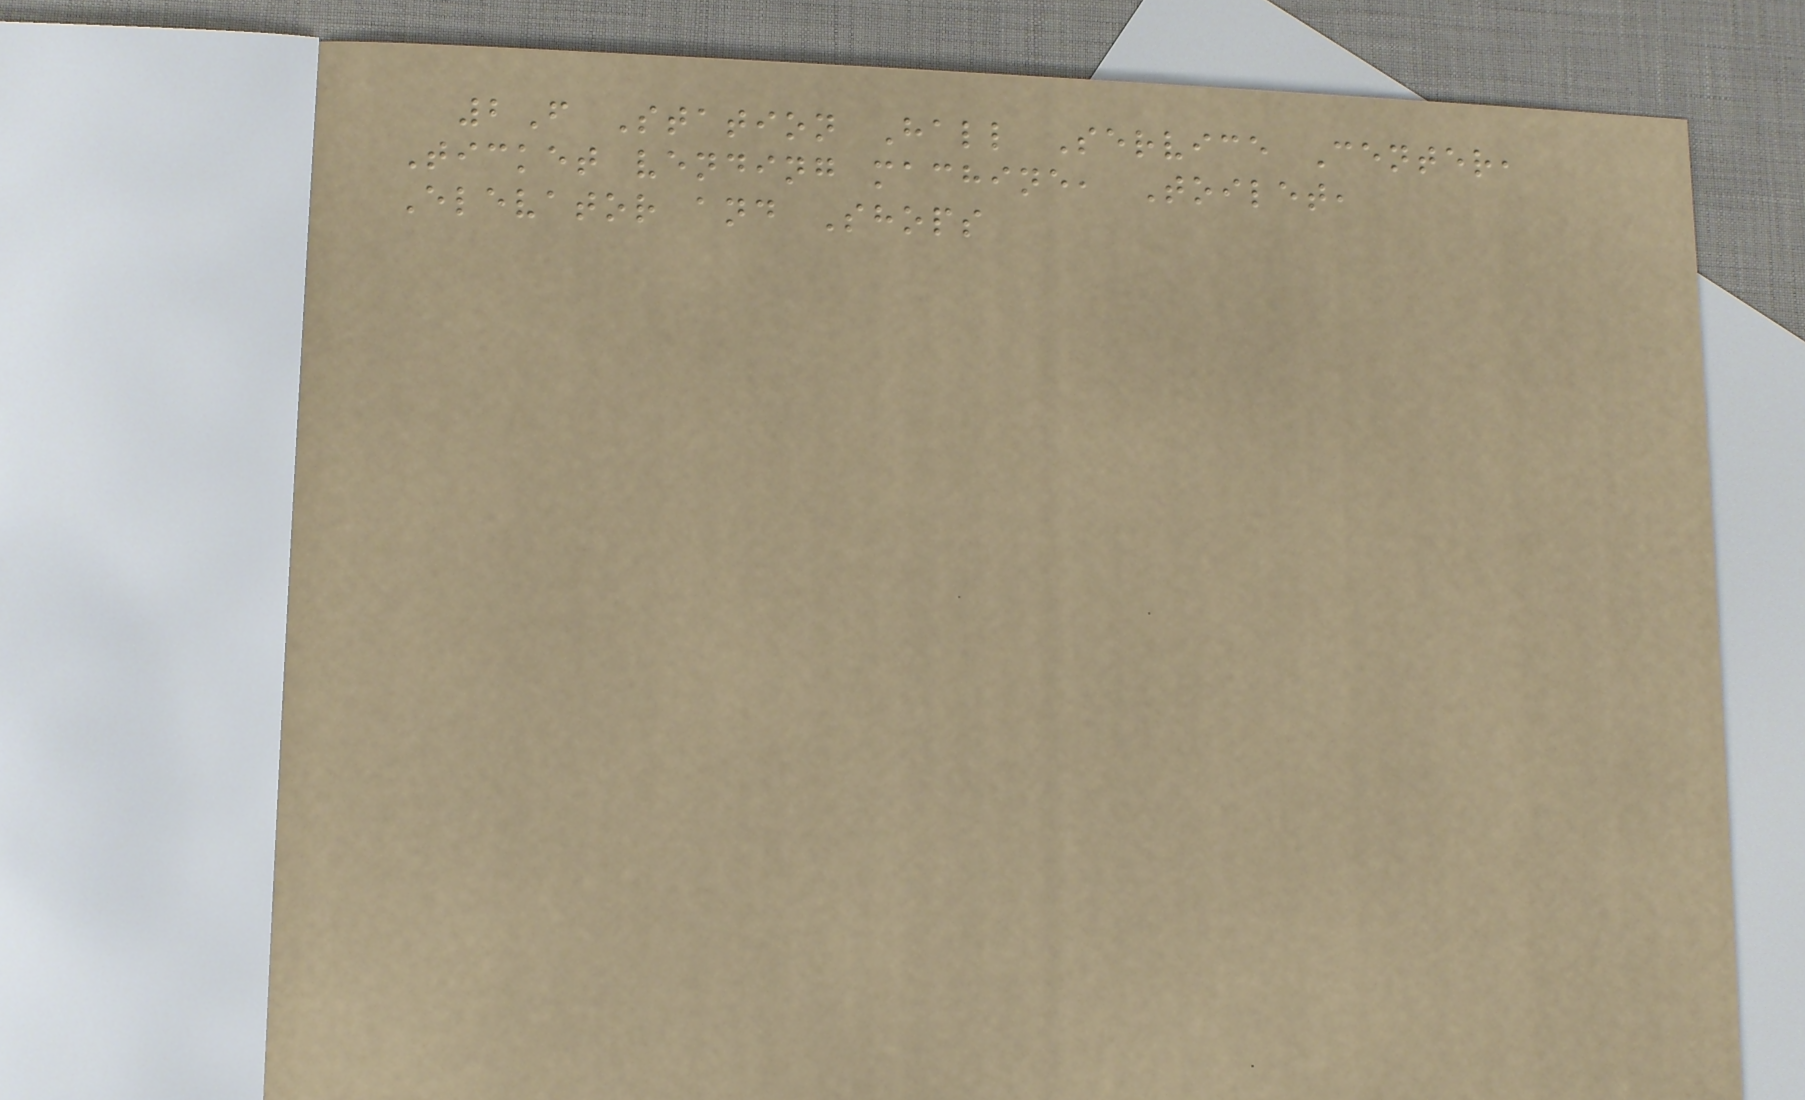2F Station Hall Service Center,
Ticket vending machine, Toilet,
Elevator and Shops
